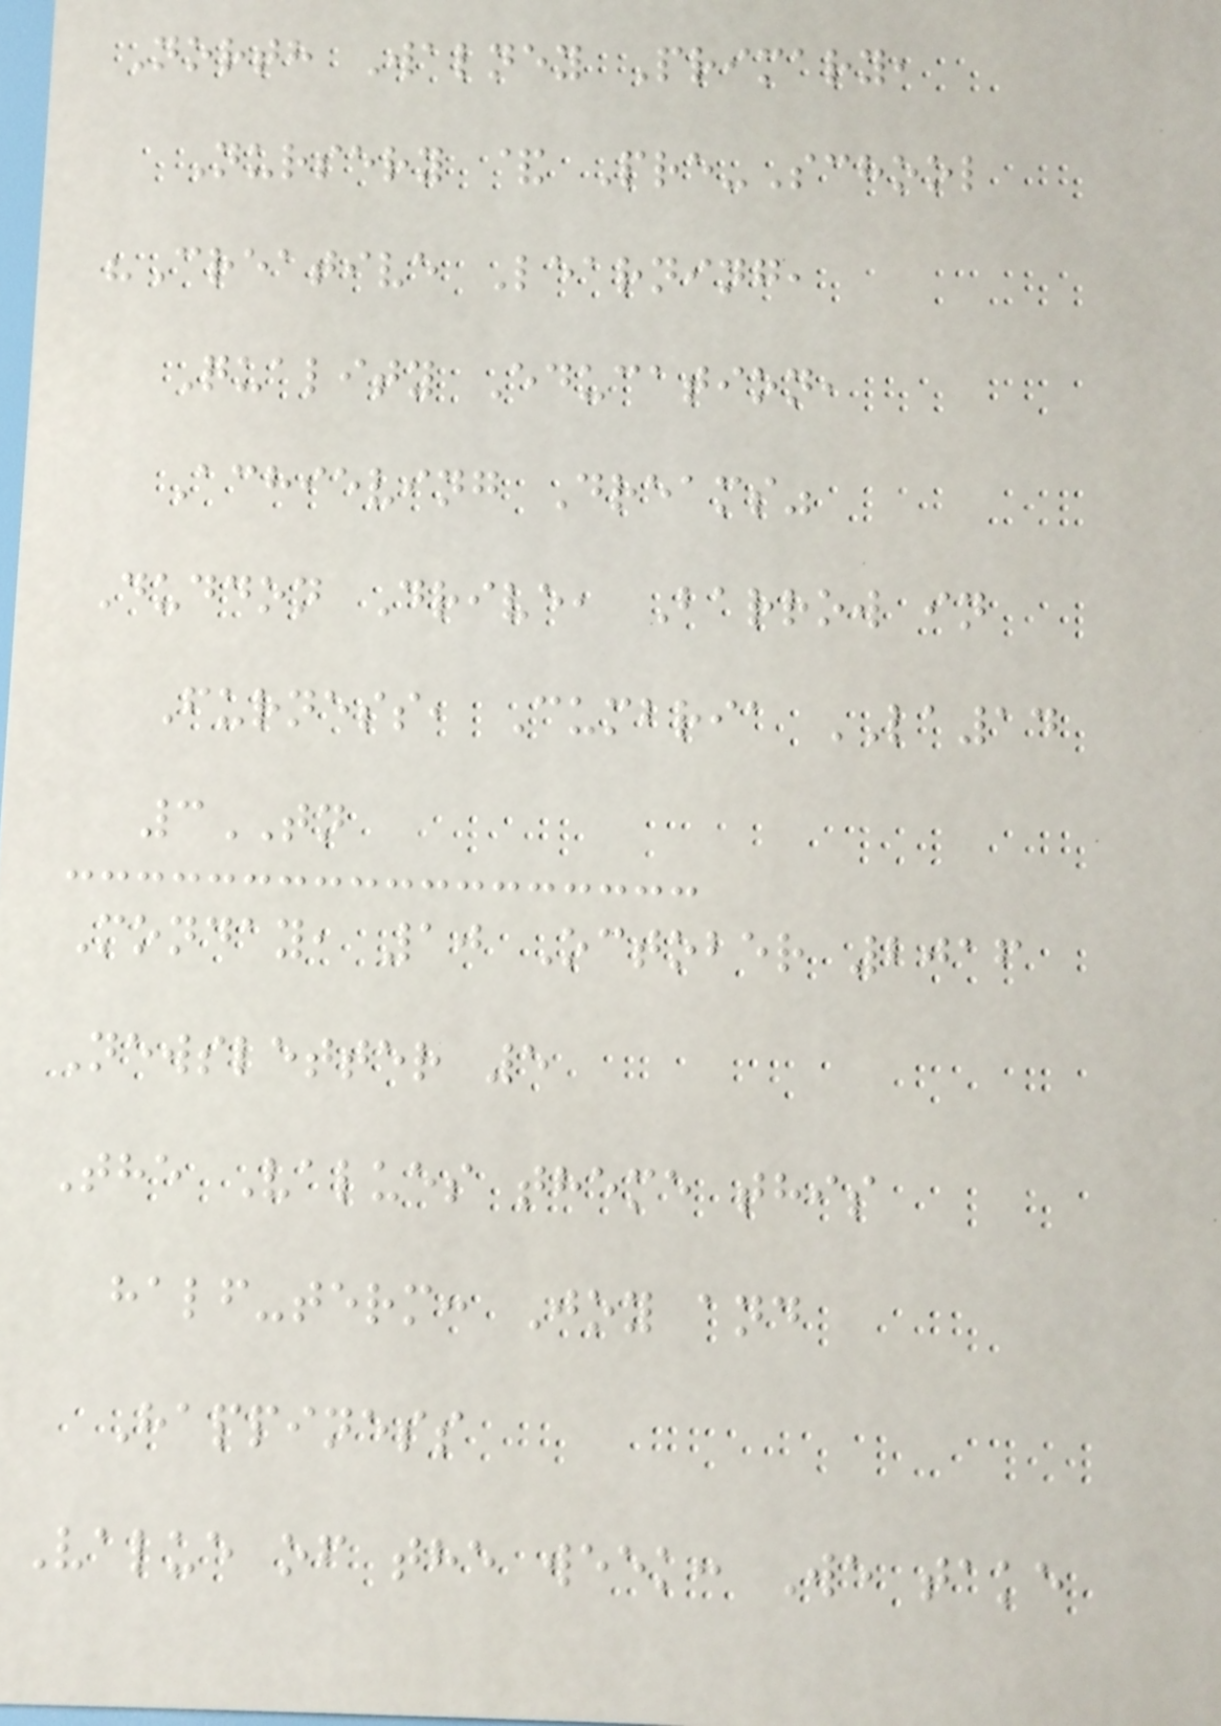North Walney Primary,
Nursery & Pre-School
"Creative Learning,
Quality Education,
Achieving Dreams"
Duddon Drive, Barrow in
Furness, Cumbria LA14
3TN
Monday, 10 October 2016
Newsletter 5
The Values theme this
half-term: Joy and
Happiness
Value of the week: We take
